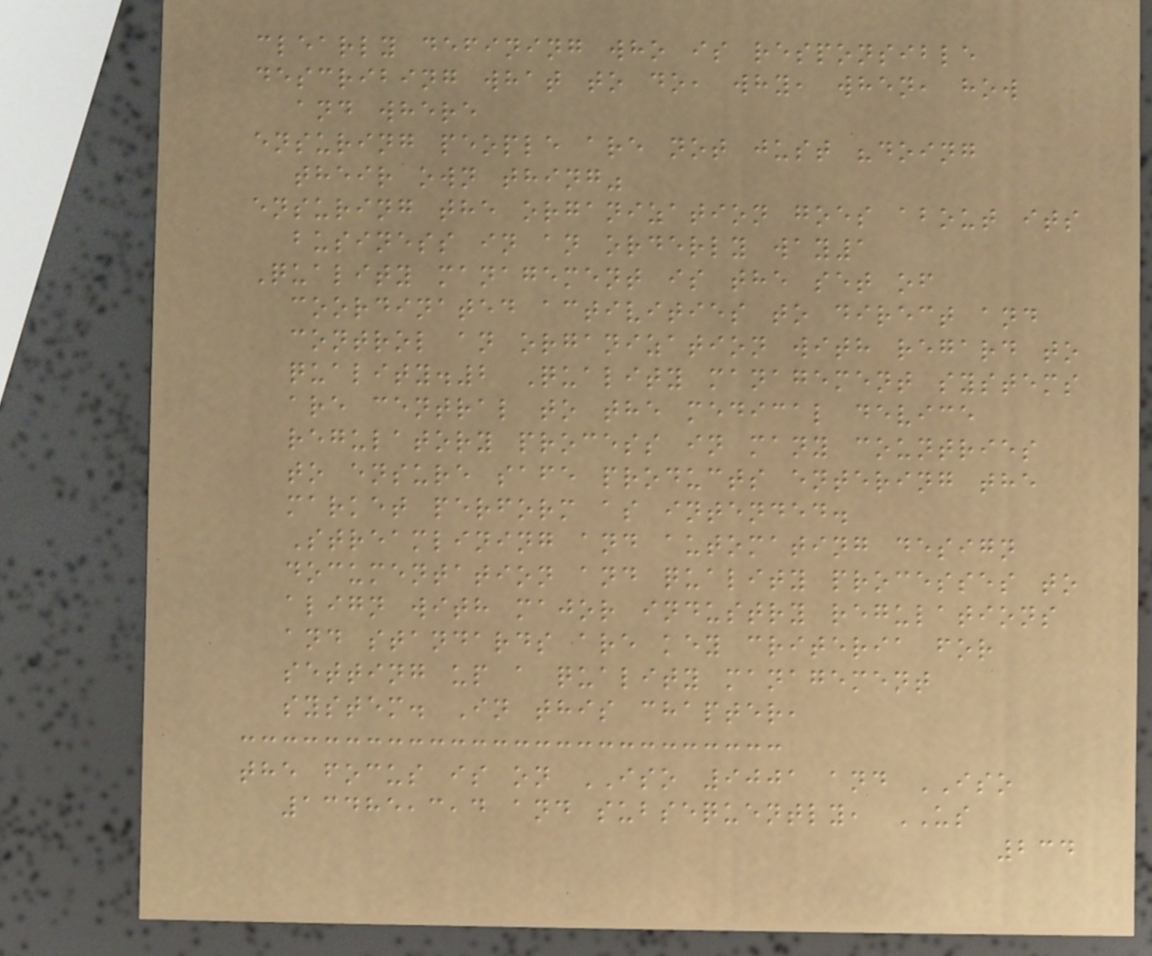clearly defining who is responsible
describing what to do, why, when, how
and where
ensuring people are not just "doing
their own thing"
ensuring the organization goes about its
business in an orderly way1
Quality management is the set of
coordinated activities to direct and
control an organization with regard to
quality.2 Quality management systems
are central to the medical device
regulatory process in many countries
to ensure safe products entering the
market perform as intended.
Streamlining and automating design
documentation and quality processes to
align with major industry regulations
and standards are key criteria for
setting up a quality management
system. In this chapter,
the focus is on ISO 9001 and ISO
13485,3,4 and subsequently, US
234
